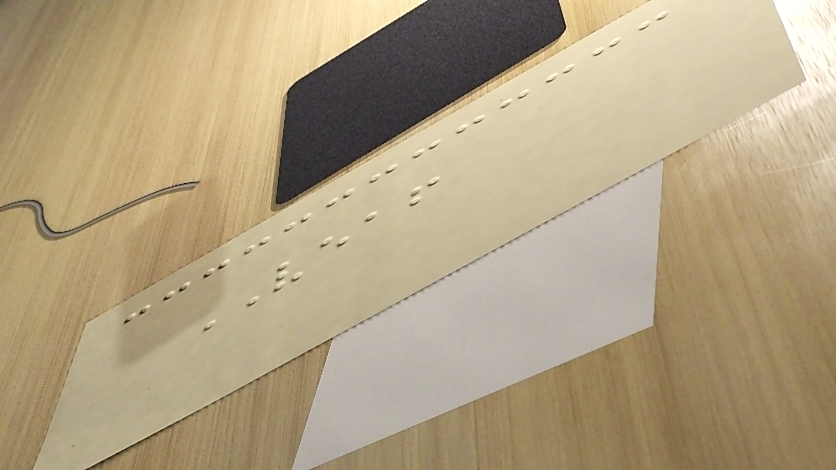VEAF
